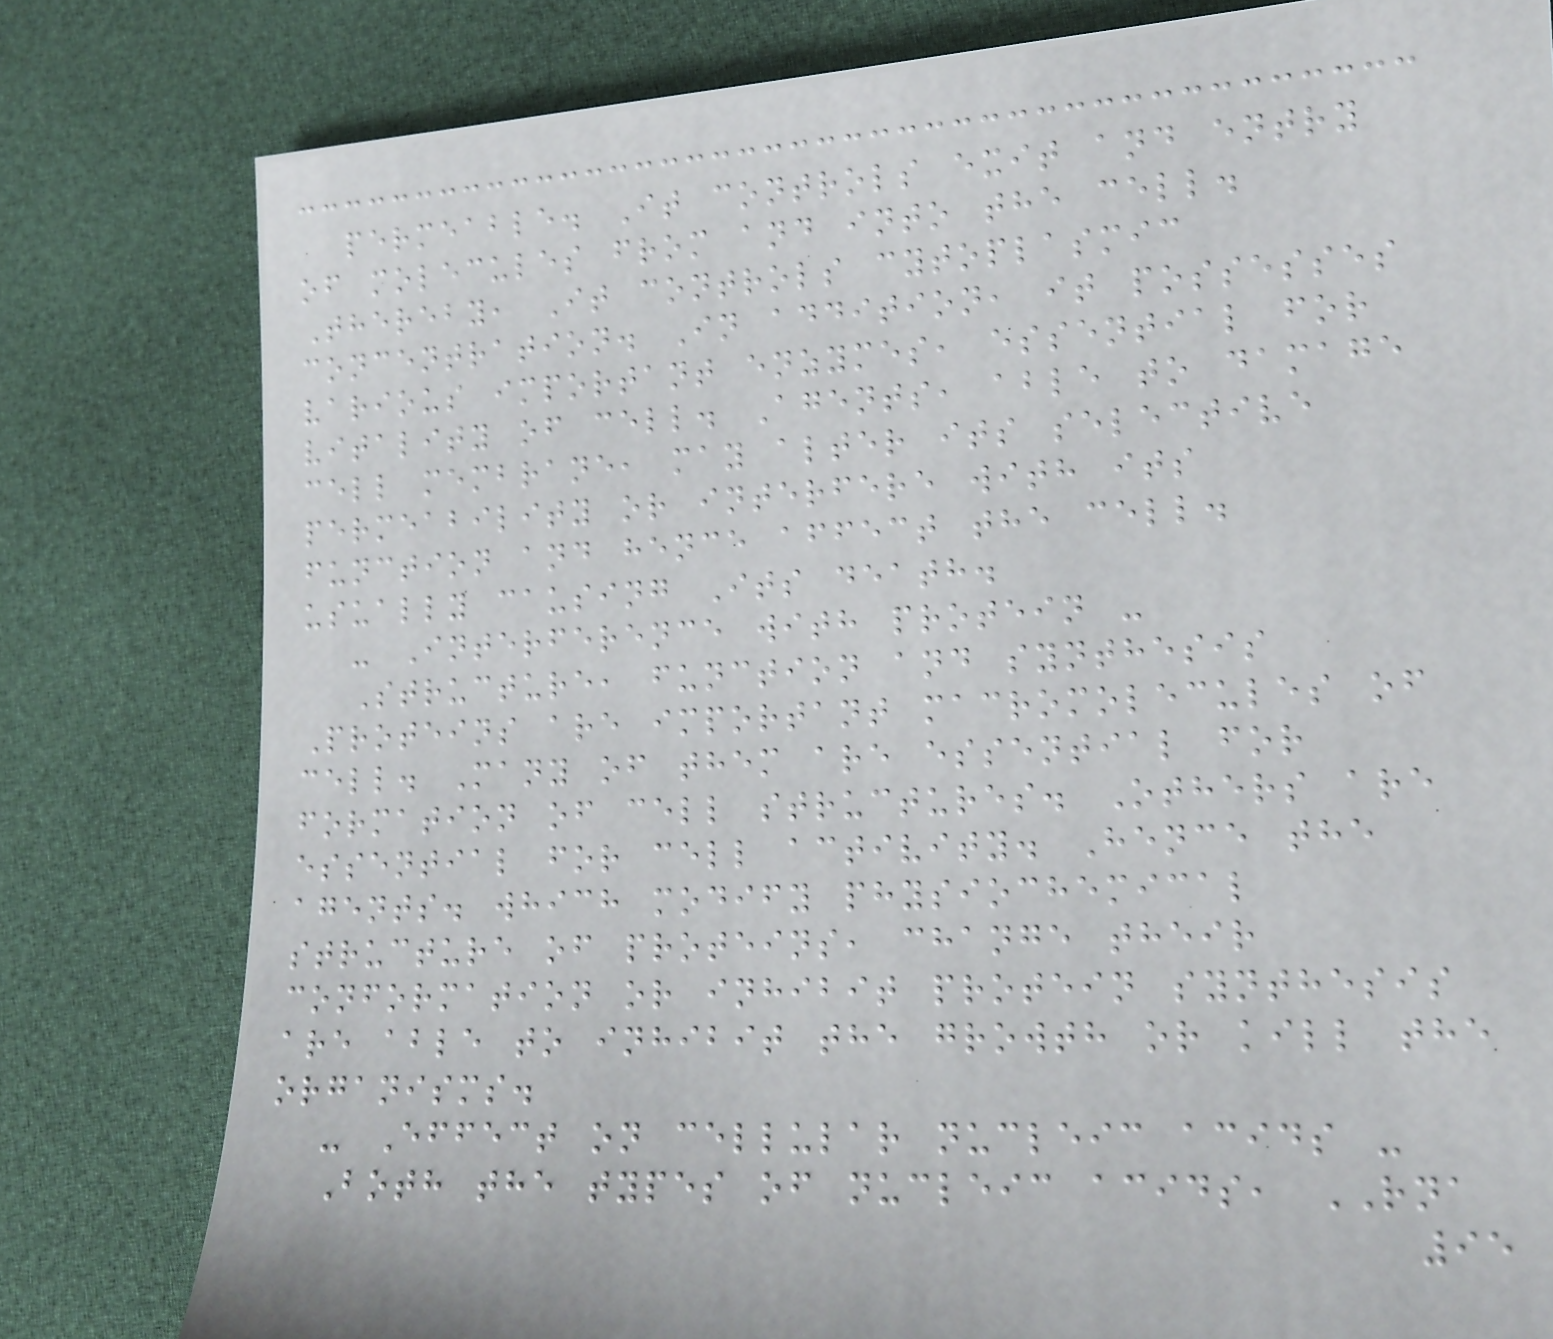permeable. It controls exit and entry
of molecules from and into the cell.
Thereby, It controls cytoplasmic
concentration. In addition, it possesses
various important enzymes, essential for
vitality of cell. Agents, able to damage
cell membrane, may alter its selective
permeability or interfere with its
function and hence affect the cell.
usually causing Its death.
- Interference with protein -
Structure, function and synthesis
Proteins are important macromolecules of
cell. Many of them are essential for
formation of cell structures. Others are
essential for cell activity. Hence the
agents. which modify physiochemical
structure of proteins, change their
conformation or inhibit protein synthesis
are able to inhibit the growth or kill the
organisms.
- Effect on cellular nucleic acids -
Both the types of nucleic acids, RNA
95
